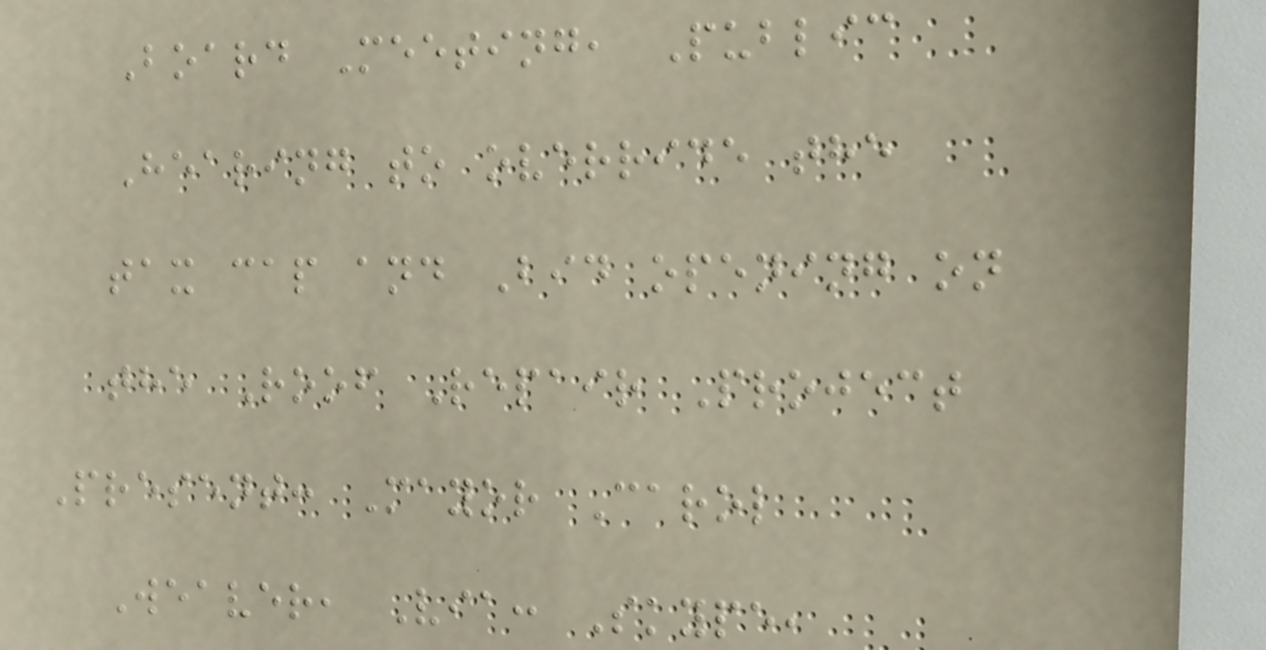Board Meeting, Public
Hearing to override the
tax cap and Bid opening on
the Roof Repair Project
Present: Mayor Carol
Weaver, Via: Skype,
